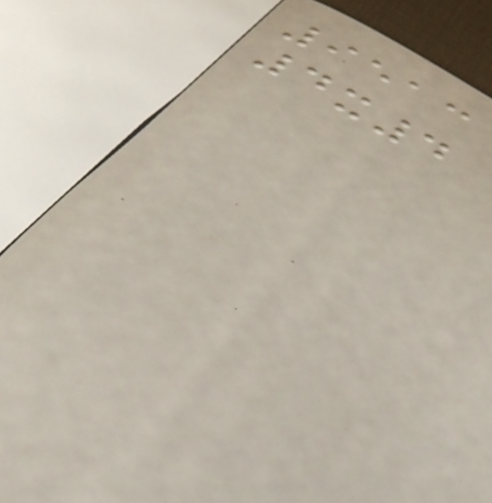9513
4x4
